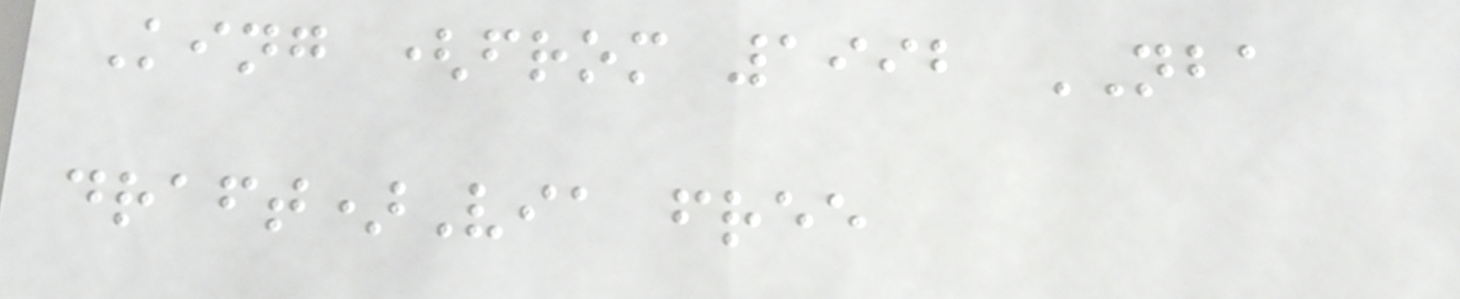King (from 1992 NBA
draft)Via free
